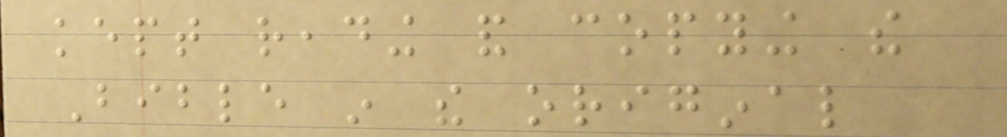kept reading and copying the
Bible in the original
